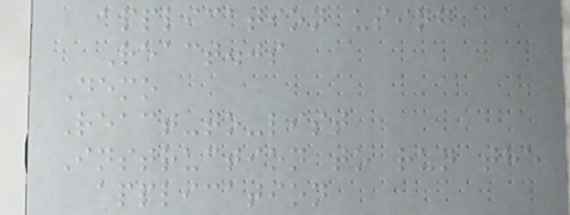application using
React.js
Demo
React-to-list
Instruction to run the
application
